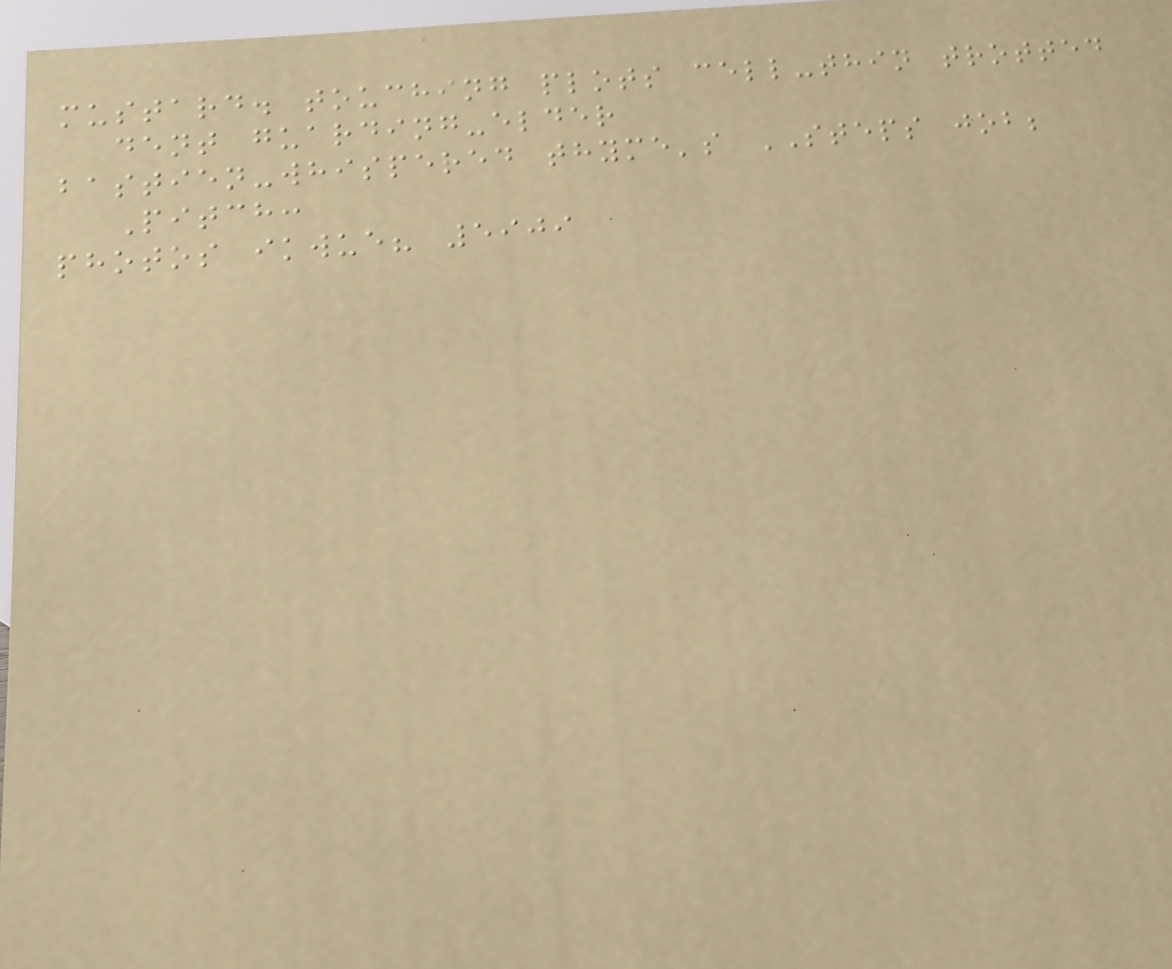mustard. touching plots cell-thin trotted
dent guarding-elder
bastien-whispered thyme's STEPS job;
Pitch:
photos ikwue? 5909
